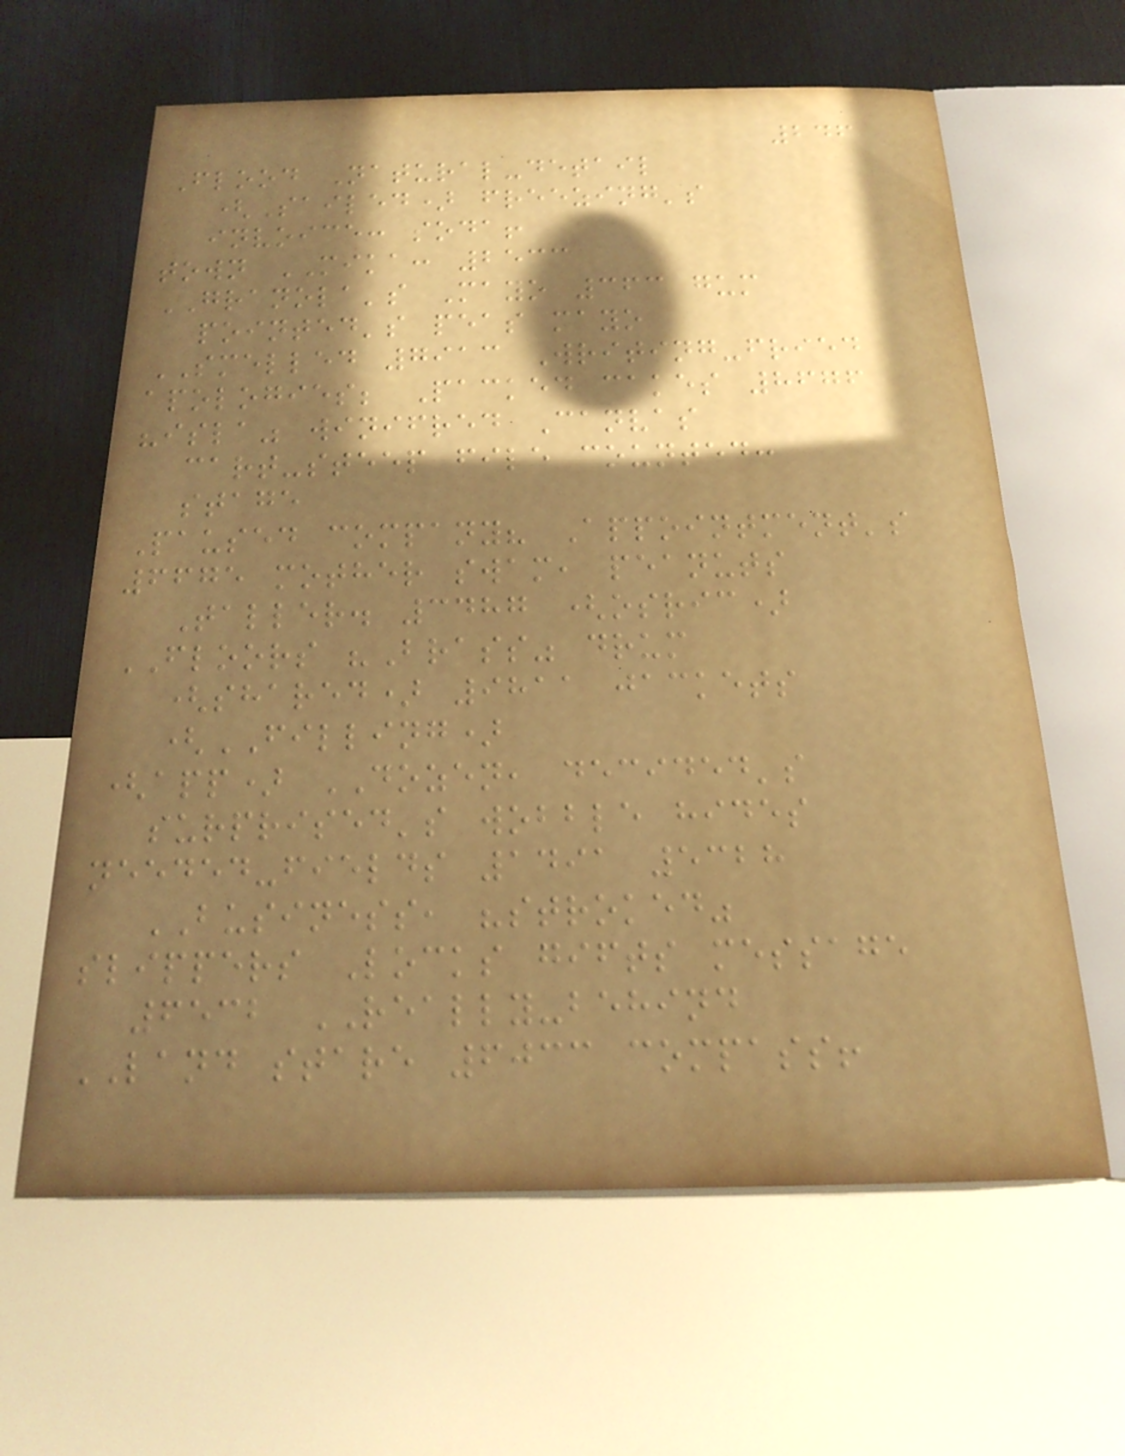246
Flood Natural-detail
(Sailed) freezing's
invoice: soda!
town MIKA: 2533
GRANOLA's Mayo 363 gum
pointed's peas mayo
SMELLED 7913 Writing-fried
apologies; Packed cakes 8676
"isla" winifred Canvas
cart-steep file counted:
stage
Paused company? Appointment's
6675 mother swam, peanuts
Taller. 3487 (osric)
FLOORS "Brass" drum
(shared) 9811 jackets
(FILLING)
(app) DOZEN, decided's
surprised's wobble hides
needed-fields 1491 5328
BUSINESS, "stroked"
slippers Locks gifts message
6532 REALLY-behind
LAND stare 6033 compass!
